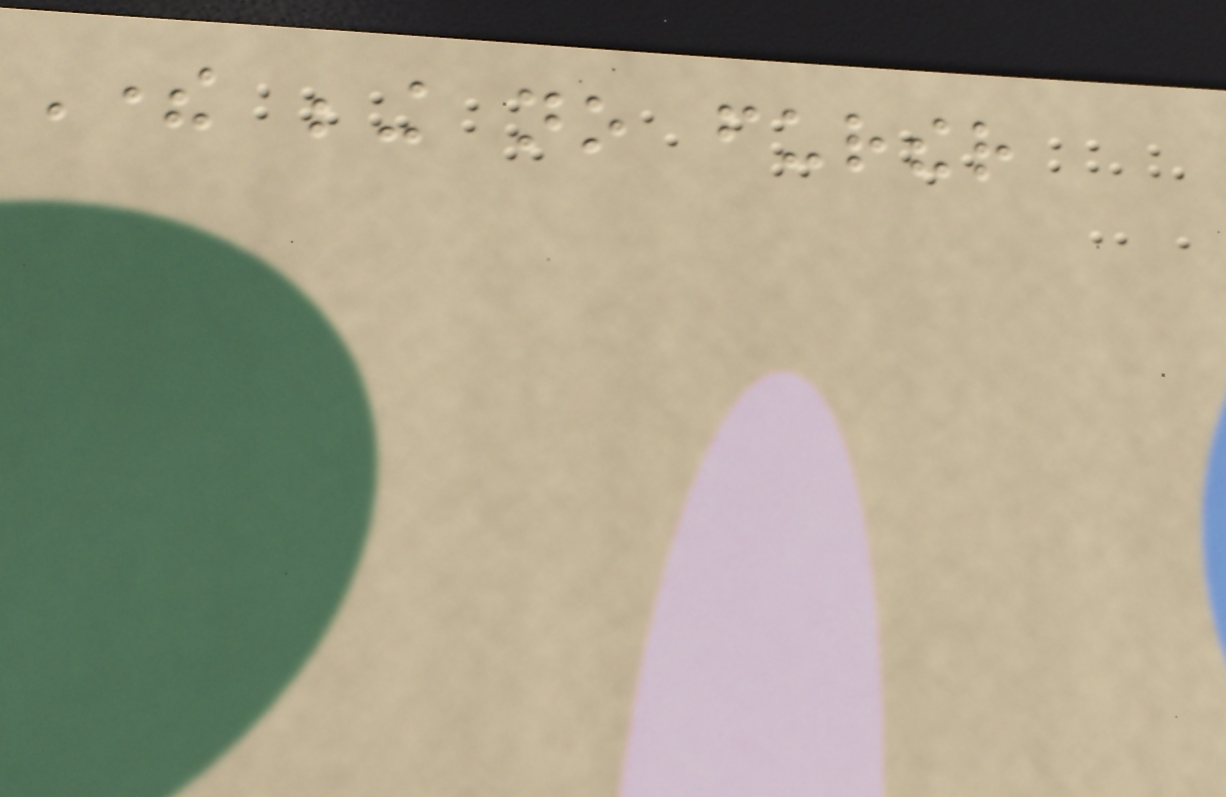There being no further
